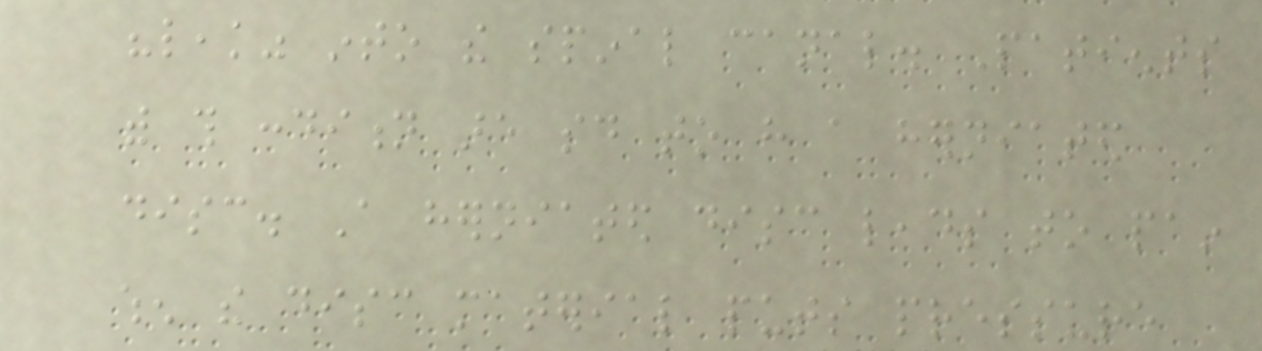"leak" into the spinal canal. Patients
with this condition are said to have a herniated
disc. A herniated disc leads to pain
when the disc material puts pressure
